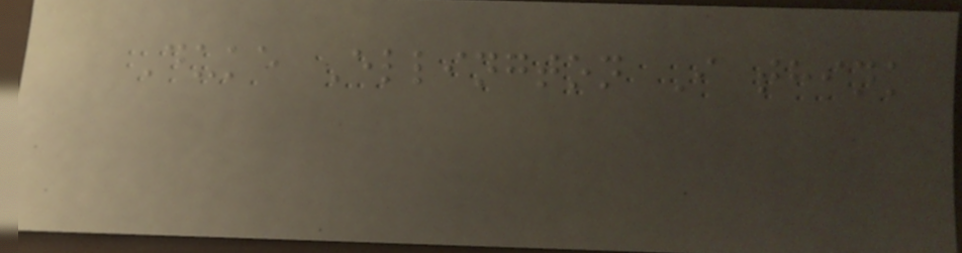Duke Ellington I think
